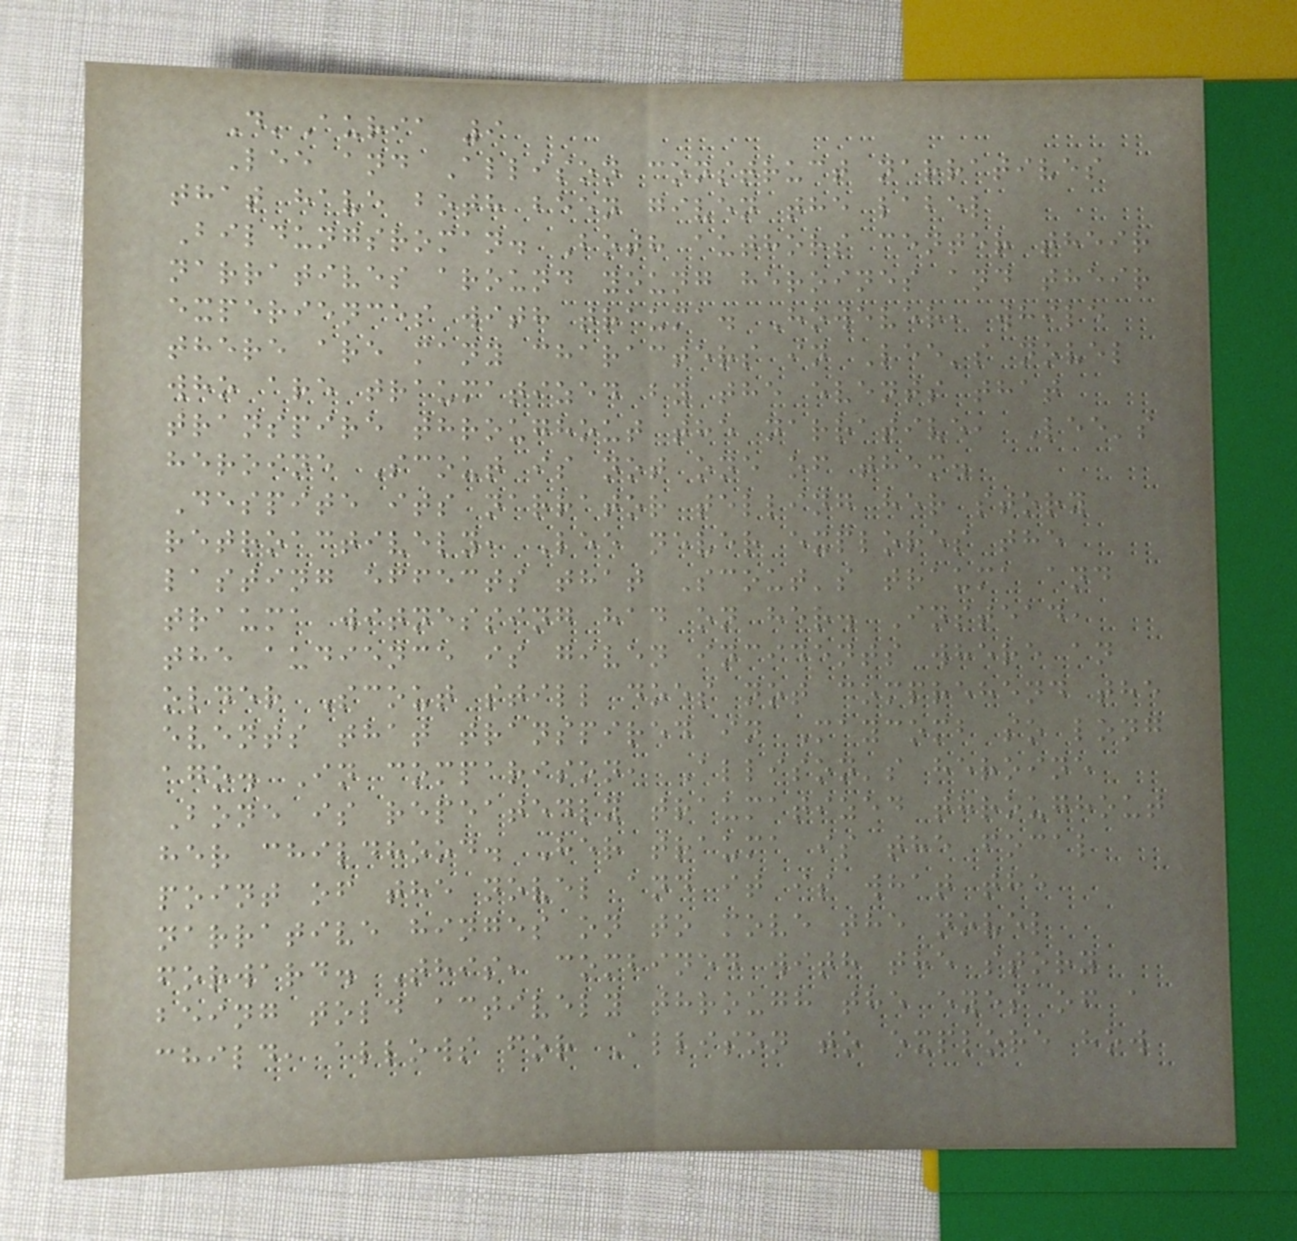D'Auria 9
Lee and Allison construct narratives
that have both been given the label
Bildungsroman. Both authors center their
narratives around young heroines and their
experiences with trauma. However, while
there are many characters in Lee's novel
who are traumatized by the events that
transpire throughout the narrative, Lee's
heroine Scout is not one of them.
Despite its narrator telling her story
retroactively, Lee never explores the
lasting effects that Scout's trauma and
trauma witnessing had on her. Instead,
the audience is given incidents where an
older Scout still does not comprehend the
events that transpired in Maycomb so long
ago. In comparison, Allison's heroine
Bone is repeatedly traumatized throughout
her childhood. Her trauma is the focal
point of the novel and it is what the
narrative hinges on to move the novel
forward. This, combined with the story
being told actively through the eyes of a
child, allows for Allison to explore how
